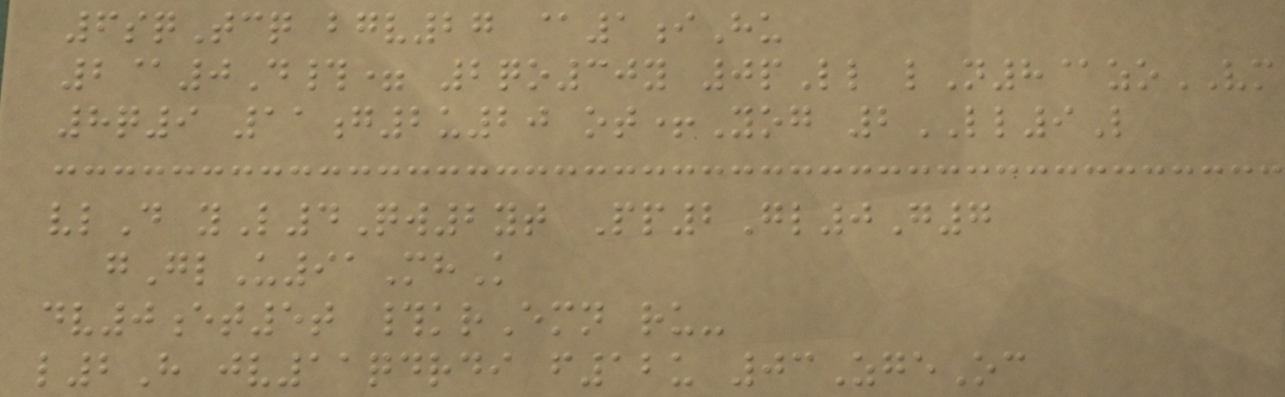6sqTcq bgv27 @1iHu
2@0D#= 2qo30y 0pLl lN8@zoVM
8q9 11g2u20 ot+Yog 2LL9L
vlD yL4Qw2yt Pp2Gl0G7
gGlU91MhK
dv0et5t #krEmn ru-
l2H jv11qdrdi f12u 03ZgeOc
